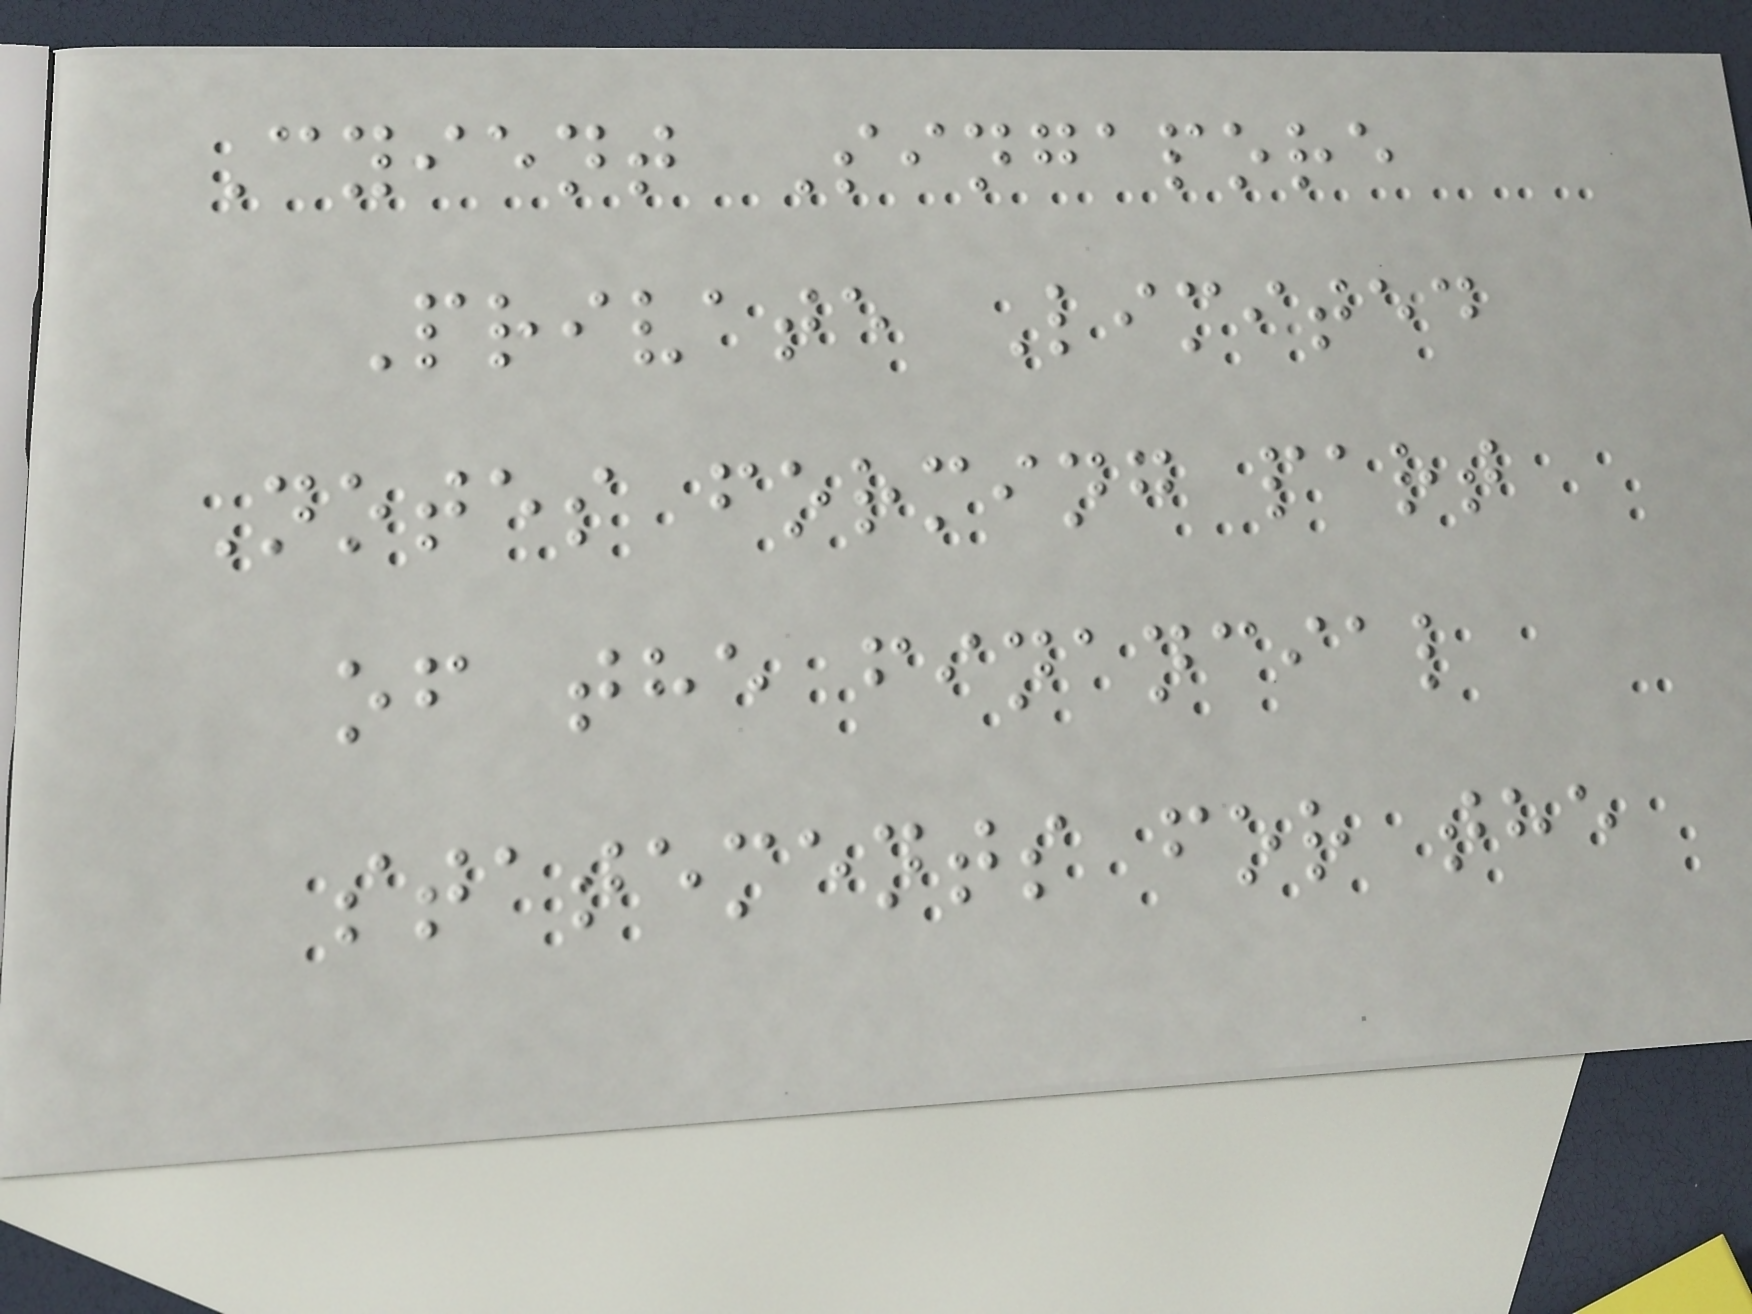Cyient Singapore
Private Limited
Notes forming part
of the financial
statements for the
